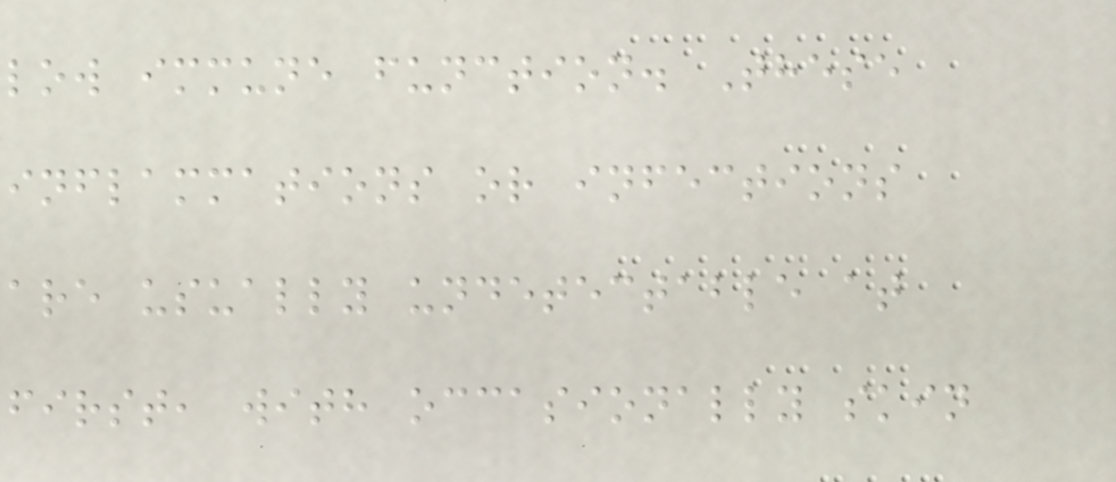low immune function. These
inflammations or infections
are usually undetectable at
first, with occasionally skin
